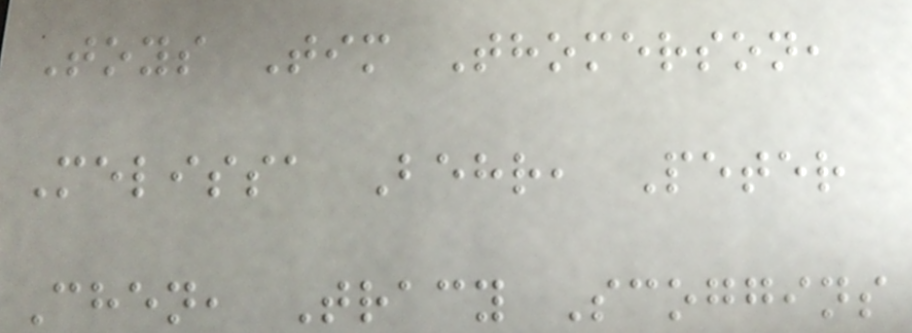Toys Tim Thomerson,
Melissa Behr, Peter
Chen, Tracy Scoggins
